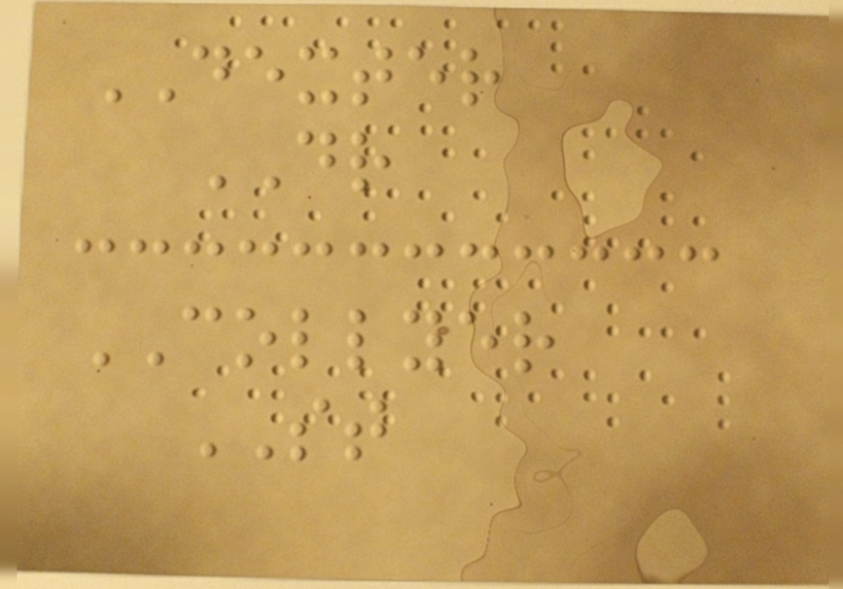DEXTER
DR
COLLYER
ST
